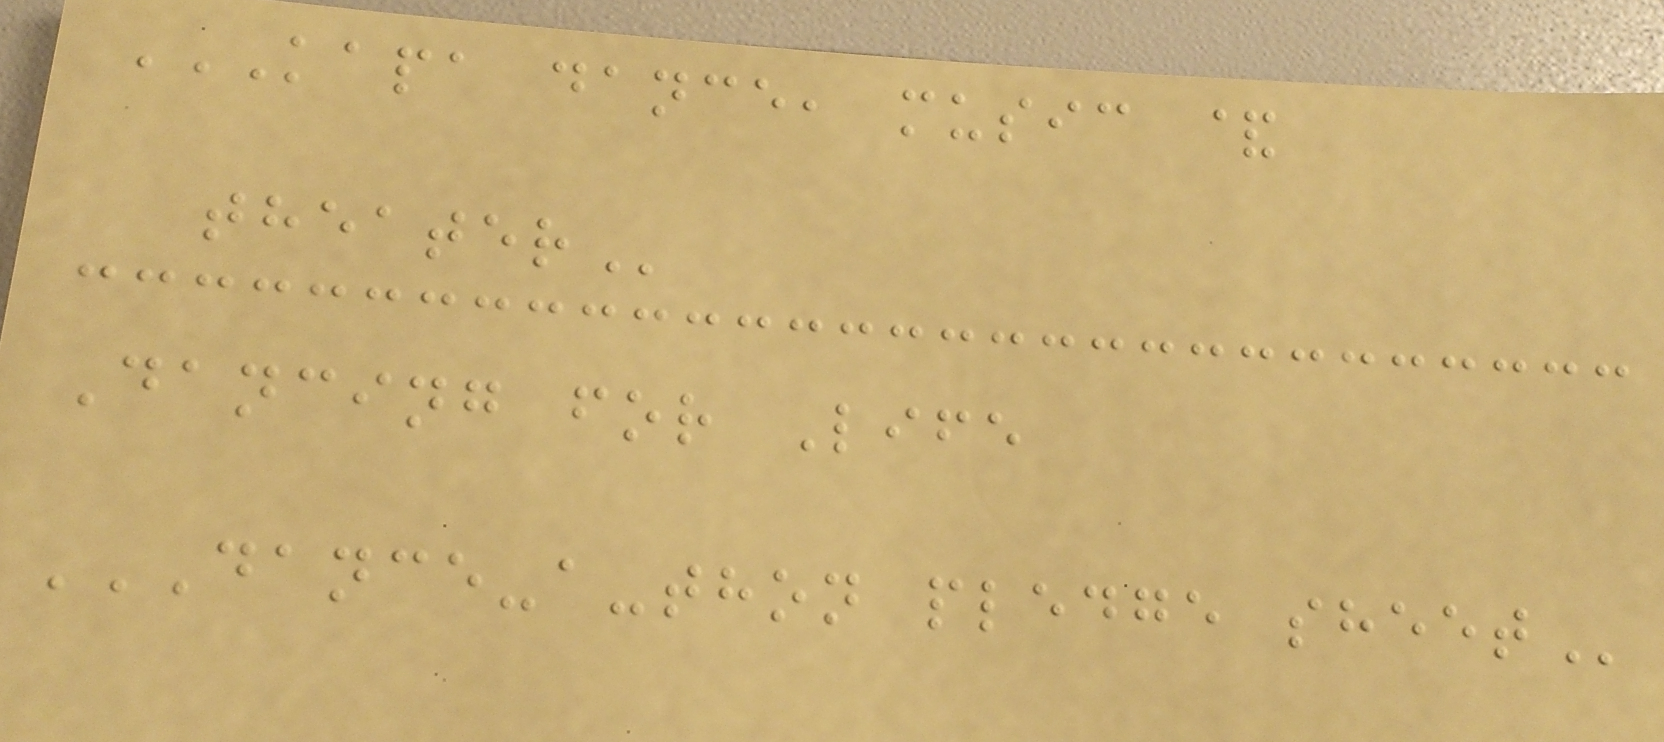KAPA DANCE, MUSIC &
THEATER
Dancing for Life
DANCE-A-THON PLEDGE SHEET
